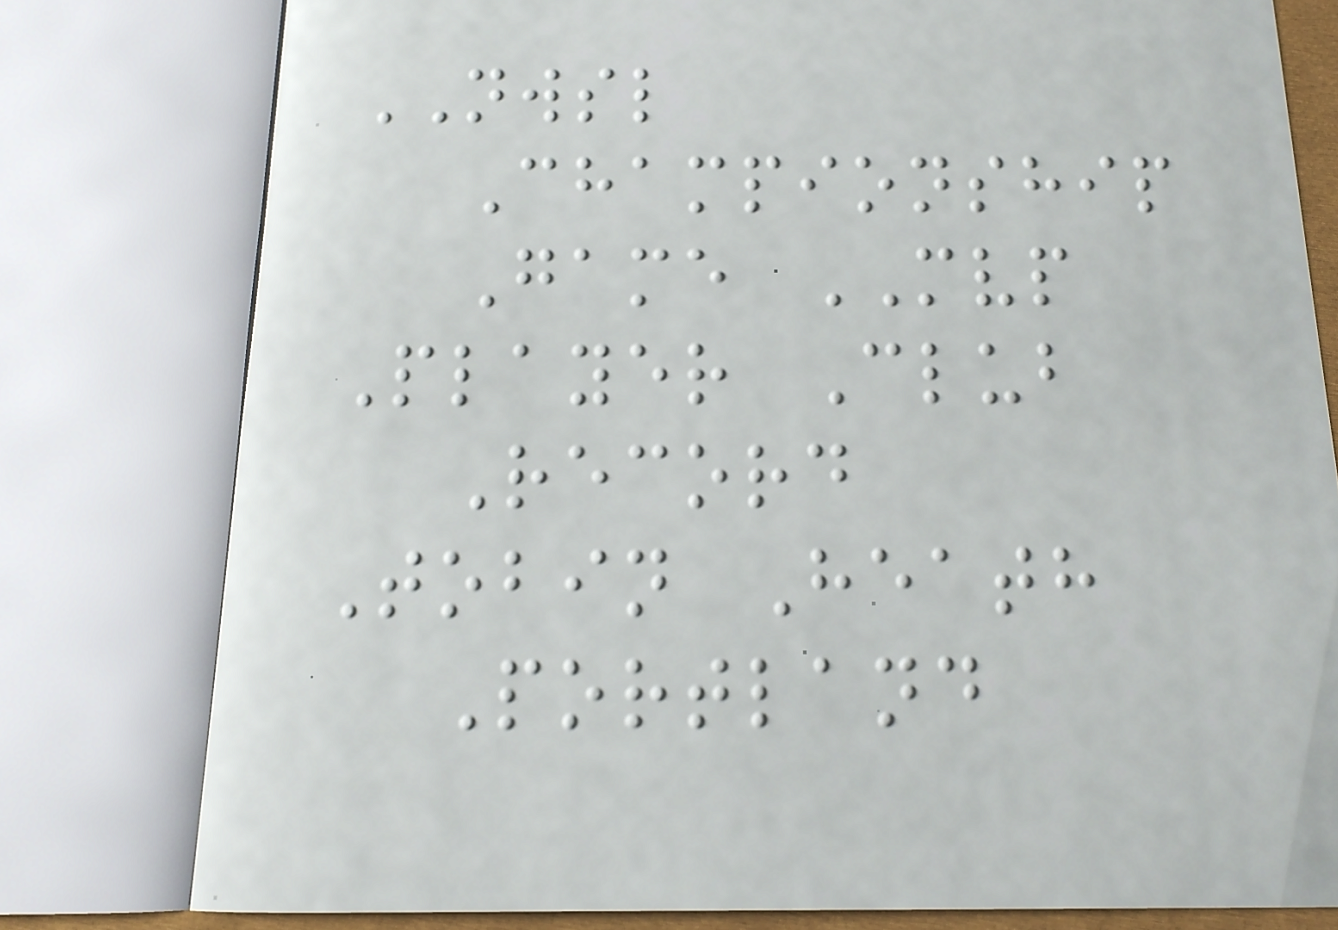NWSL
Championship
Game MVP
Player Club
Record
Tobin Heath
Portland
